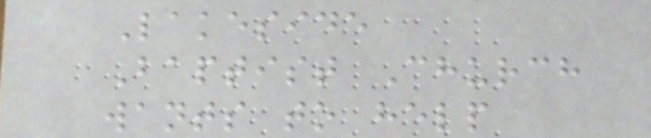Lakeside
Baptist Church
wants to help
